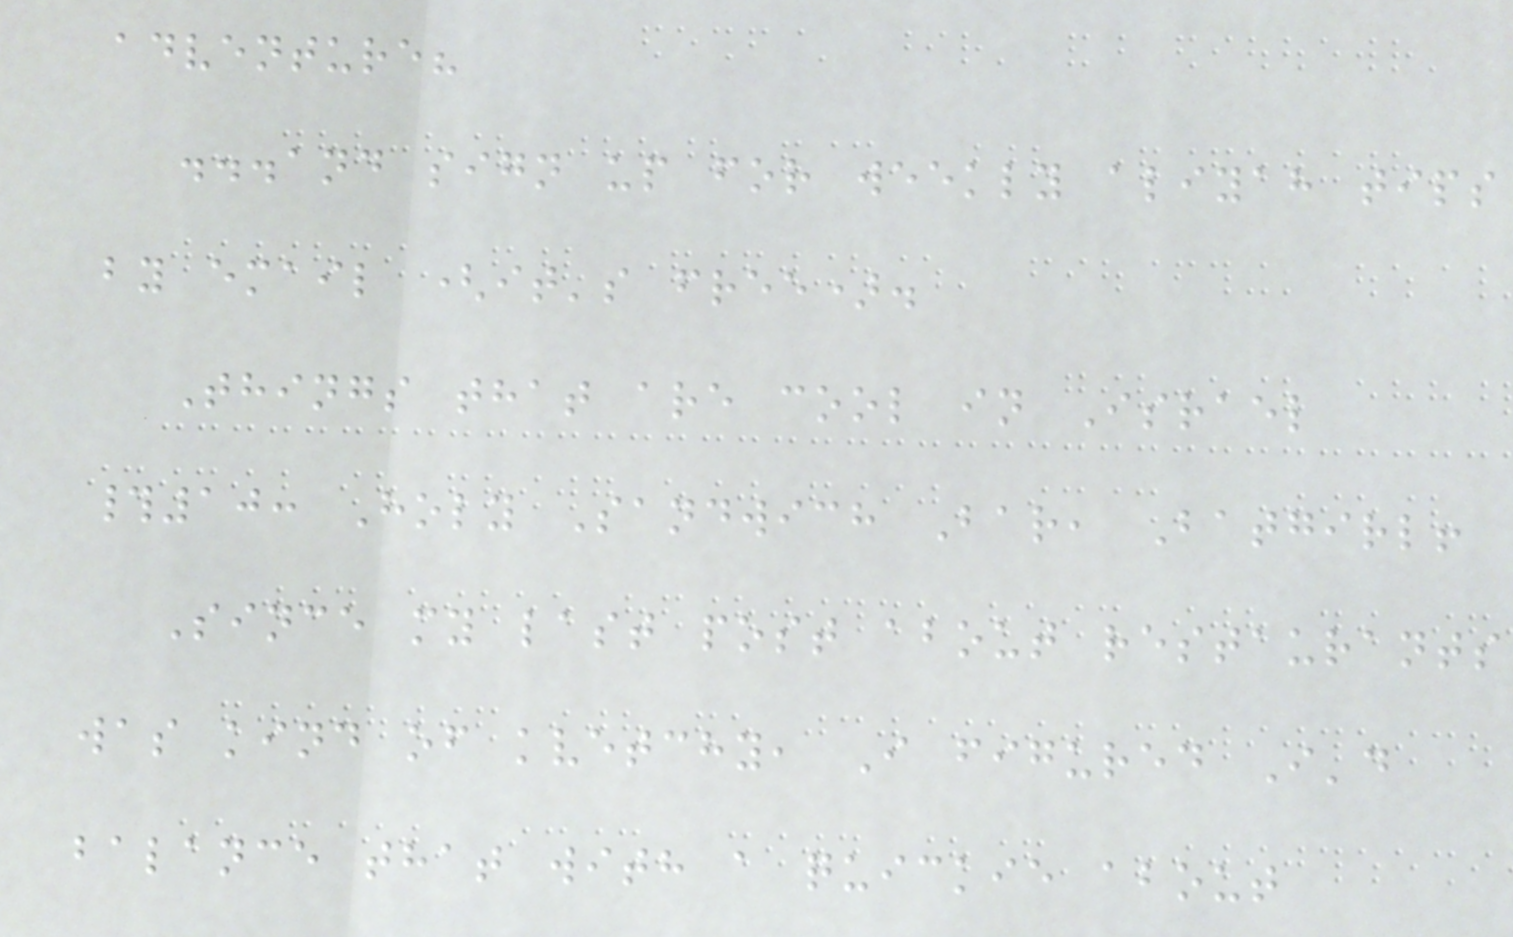adventure?
...and sign up for weekly aliyah tips
by email (it's free).
Things that are cool in Israel
#10: Holy Sandwich Bar, Batgirl!
Since my last post about restaurants
was kind of kvetchy, I figured I'd
balance that with a quickie about
